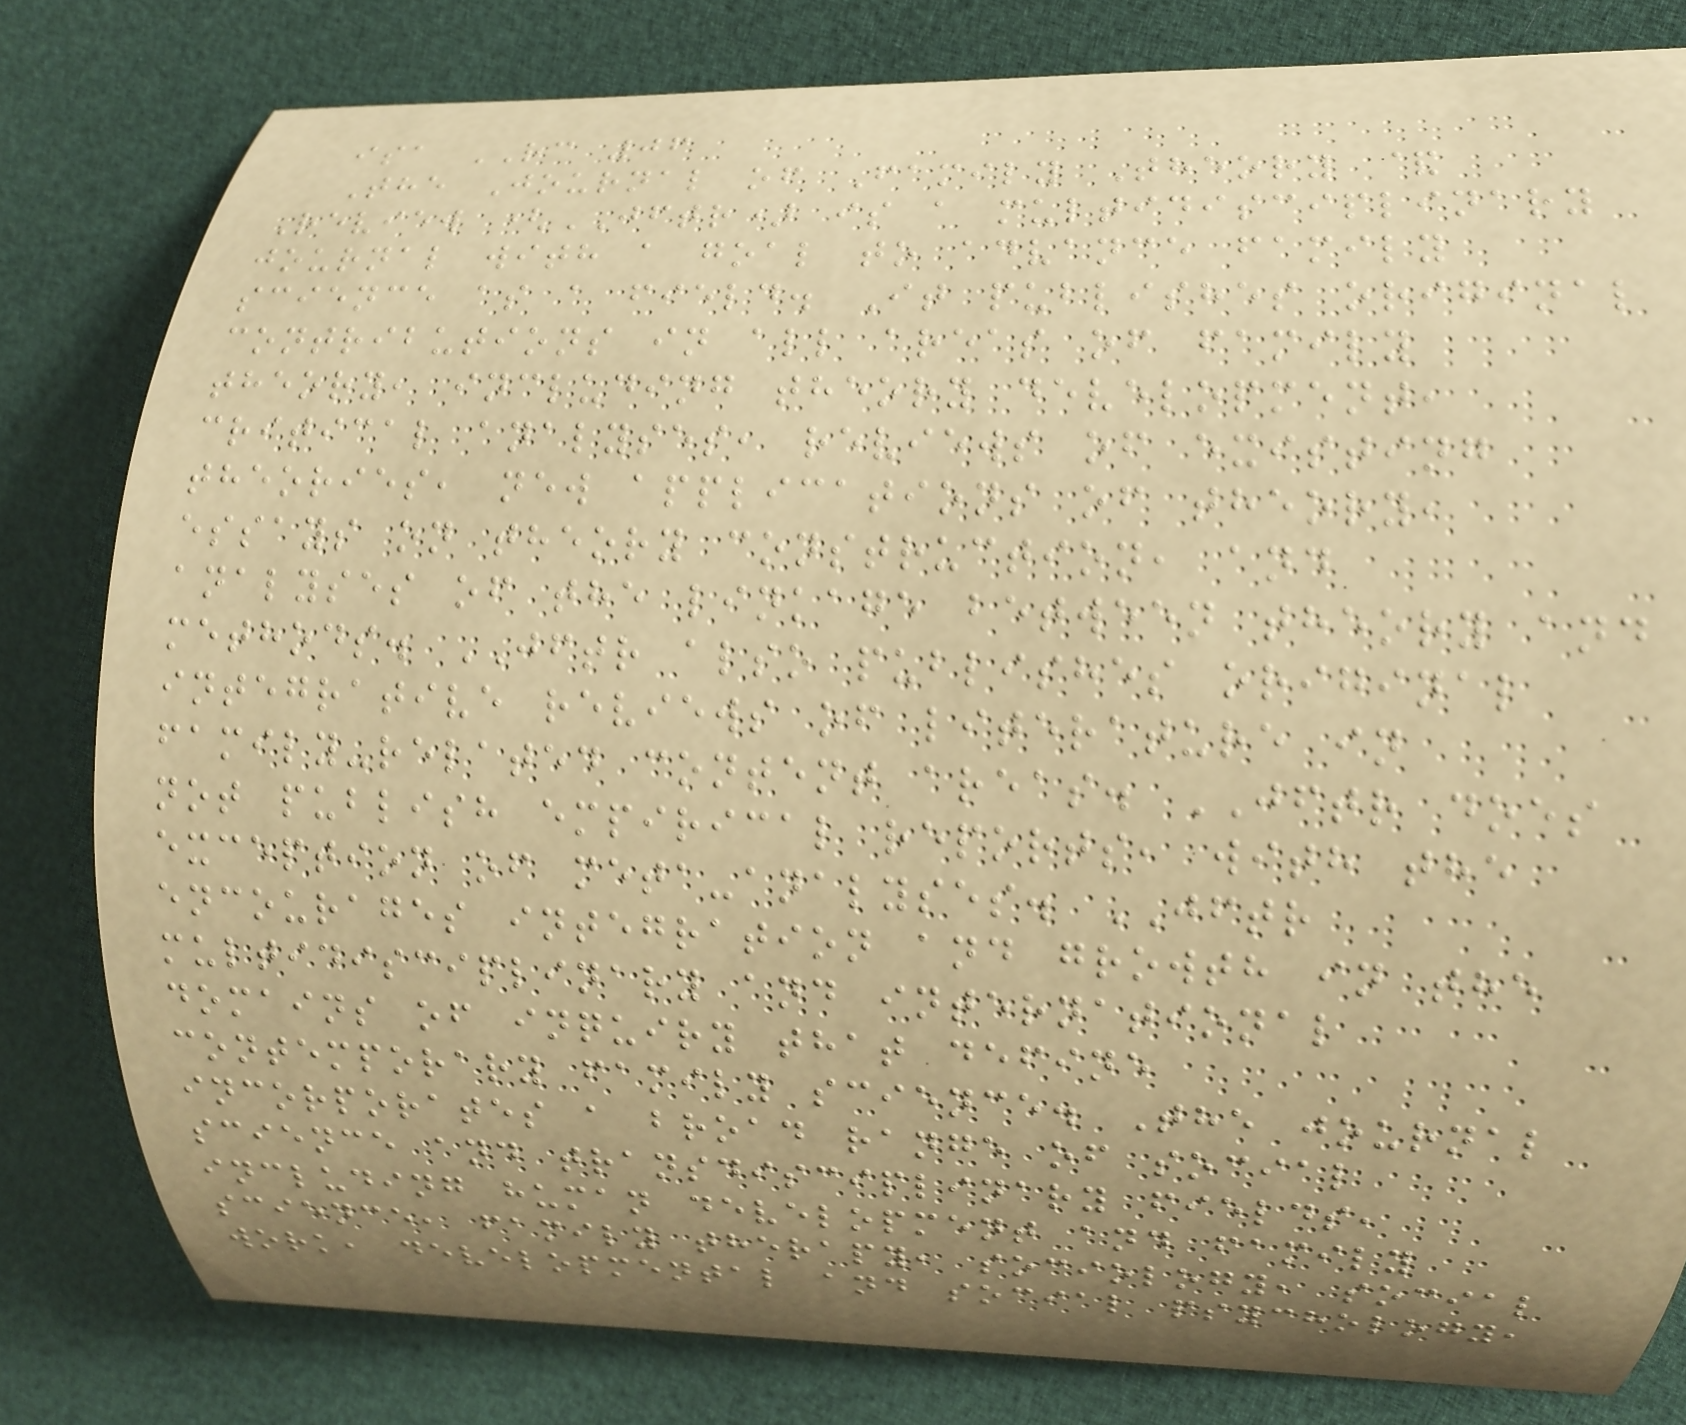isa RC 06
The Journal of Family Theory &
Review (JFTR) is a multidisciplinary
journal with a goal to advance family
science as a field. It publishes original
contributions in all areas of family
theory, including theory development,
critical analyses, reviews of existing
theories, new applications of theory,
essays on theory construction, and
analyses of the linkage between theory and
methods. JFTR also publishes original
integrative reviews of literature in
family-related content areas. JFTR does
not publish empirical reports, with the
exception of meta-analyses. JFTR
encourages integration and growth in the
multidisciplinary and international
domains of inquiry that define
contemporary family science. The journal
incorporates a broad range of social
science and transdisciplinary fields,
including human development and family
science, family therapy, sociology, social
work, developmental and social psychology,
